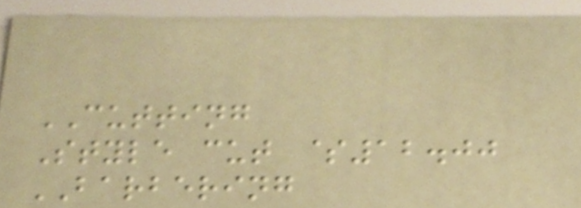CUTTING
Style cut $12.00
BARBERING
